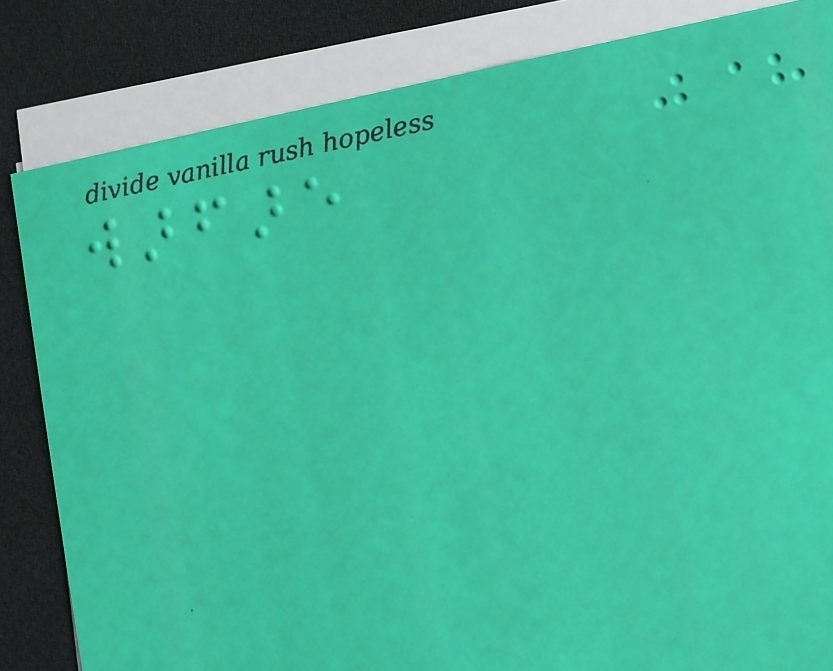warfare
